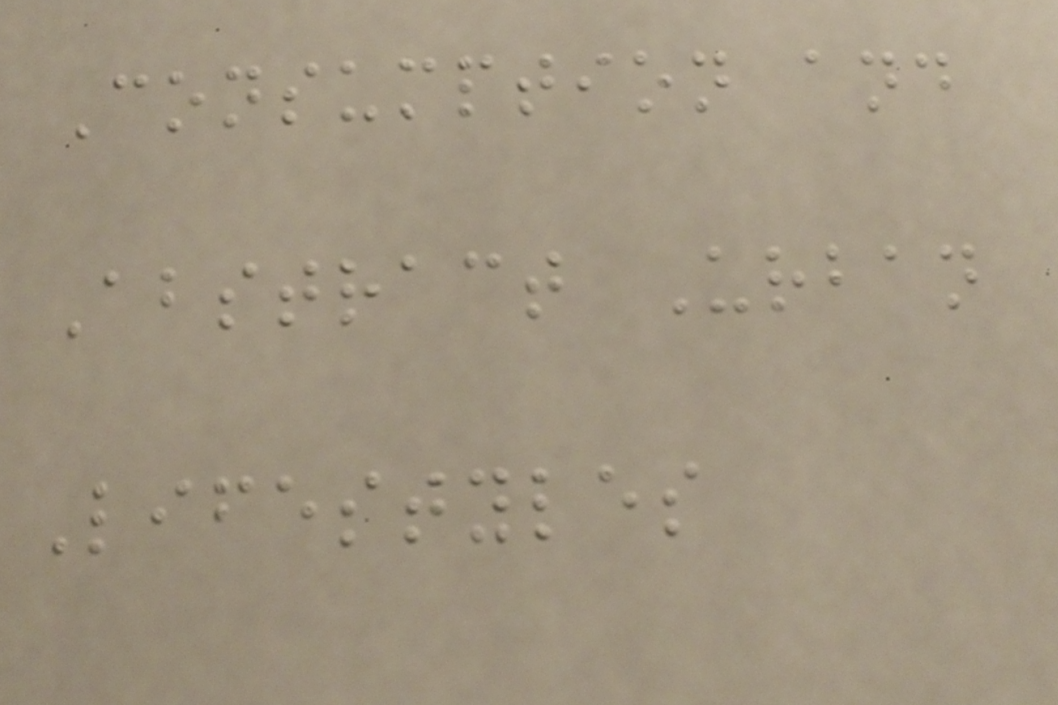Consumption and
Abstract Urban
Lifestyles
